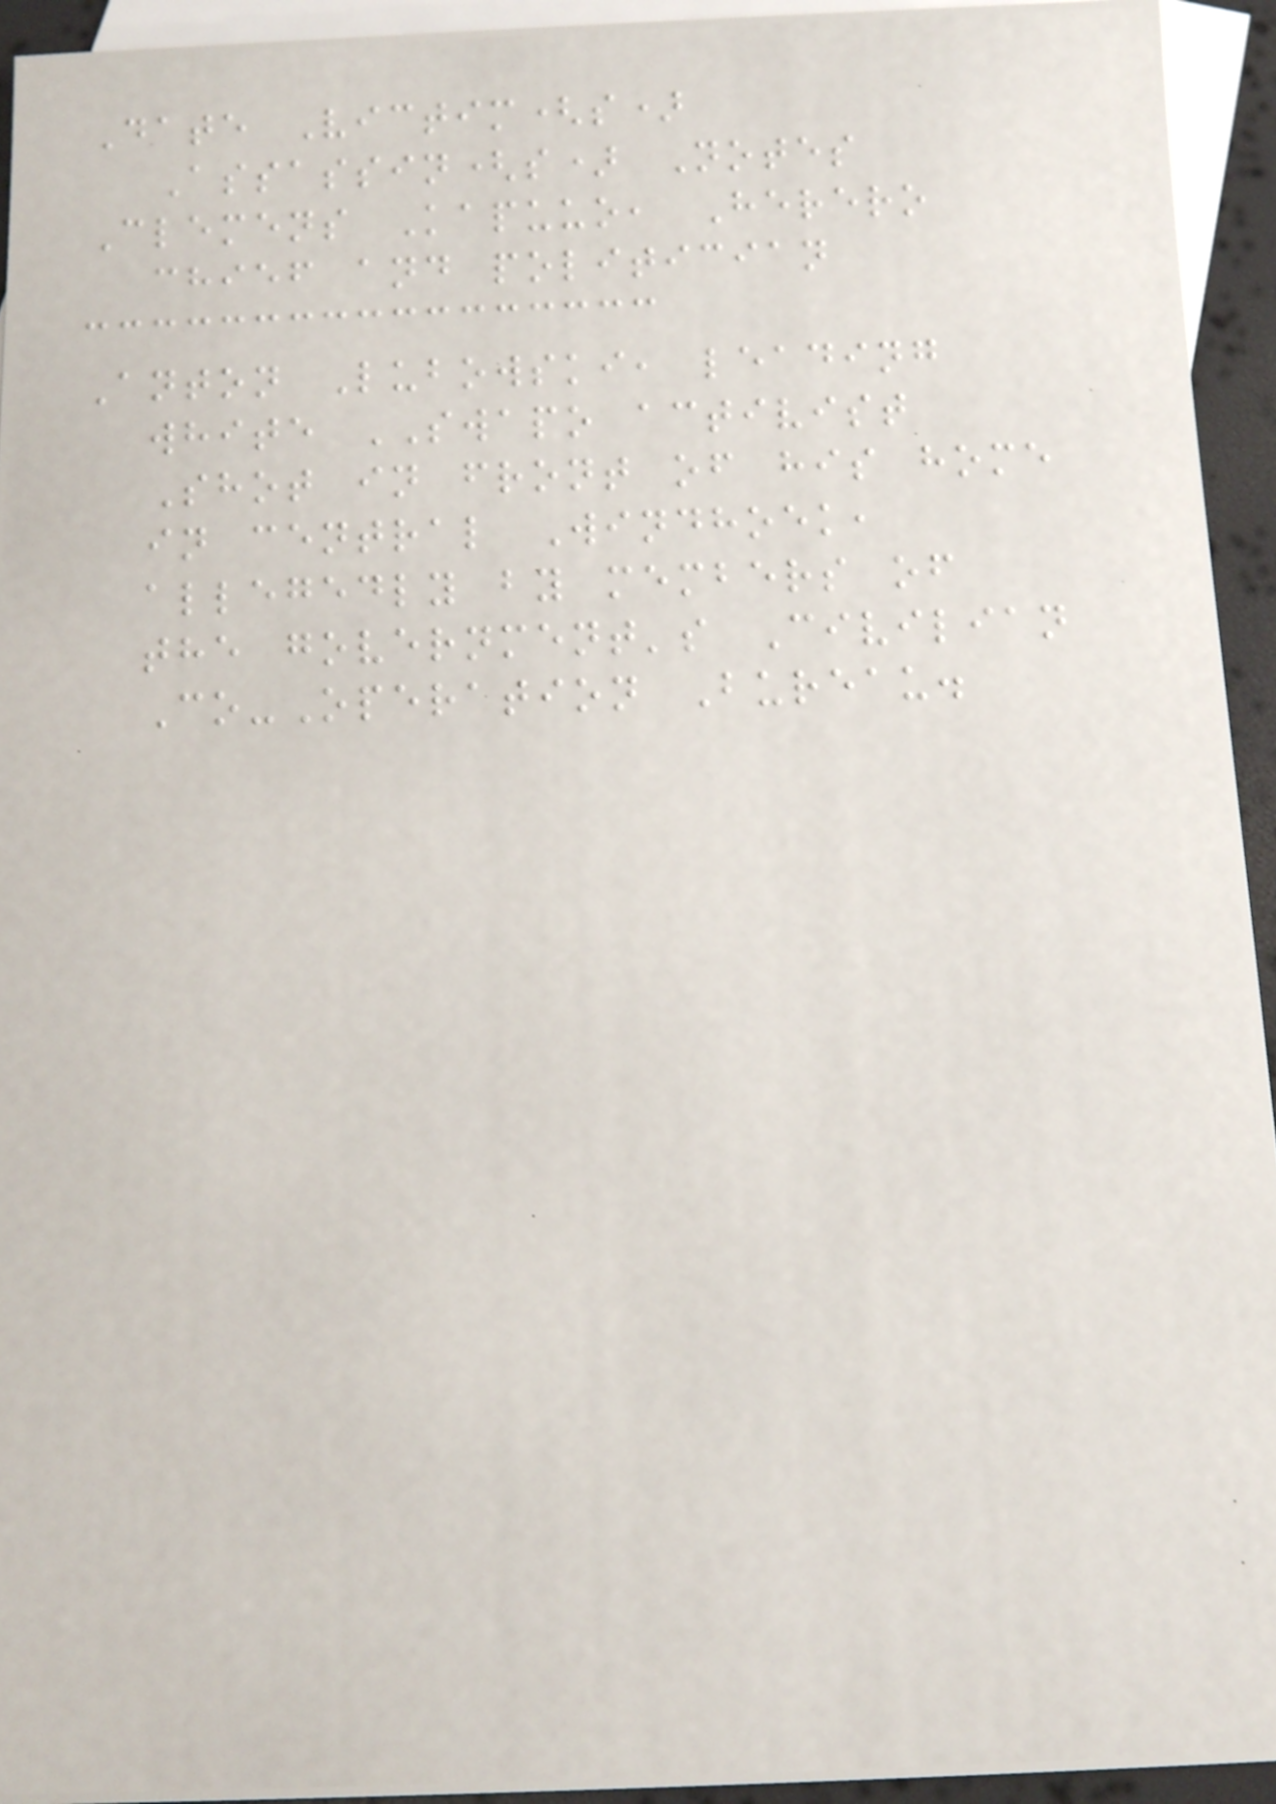Date Victim(s)
Assassin(s) Notes
Clemens Kapuuo, Herero
chief and politician
Anton Lubowski, leading
white SWAPO activist
Shot in front of his home
in central Windhoek,
allegedly by members of
the government's Civilian
Co-Operation Bureau.
